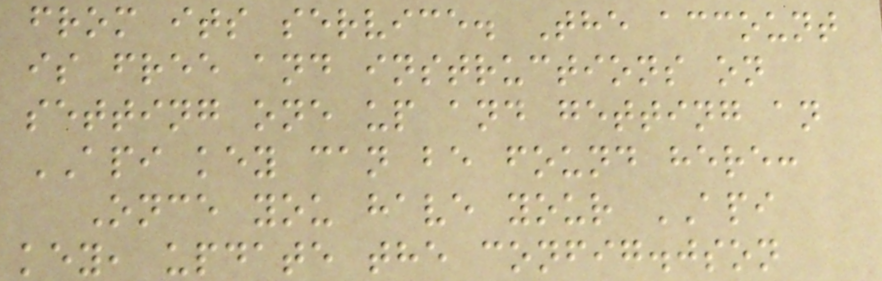from its service. The account
is free and instructions on
setting one up and getting an
API key can be found here:
Once you have your API
key, update the config.json
